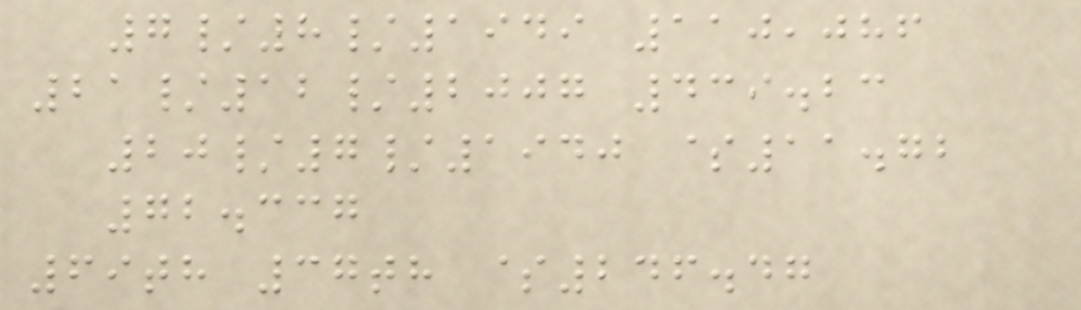7/8/1949 110,086
21/12/2007 439.23
20/7/1940 $11.72
72.337
69th 37th $246.47
